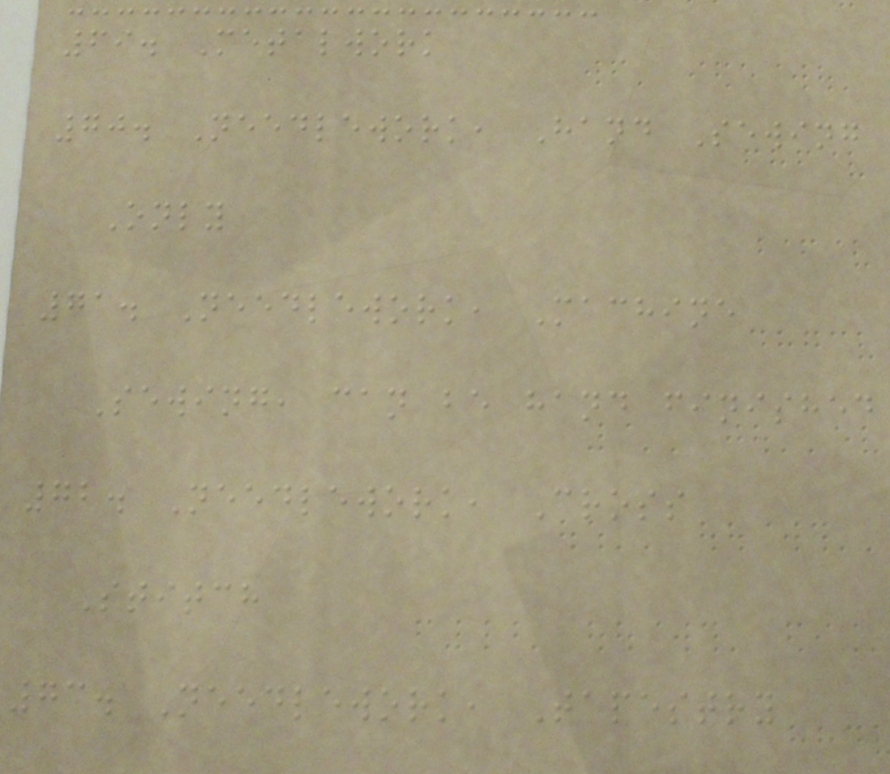69. Metalwork
70. Needlework, Hand Sewing
Only
71. Needlework, Machine
Sewing, can be hand finished
72. Needlework, Cross
Stitch
73. Needlework, Tapestry
